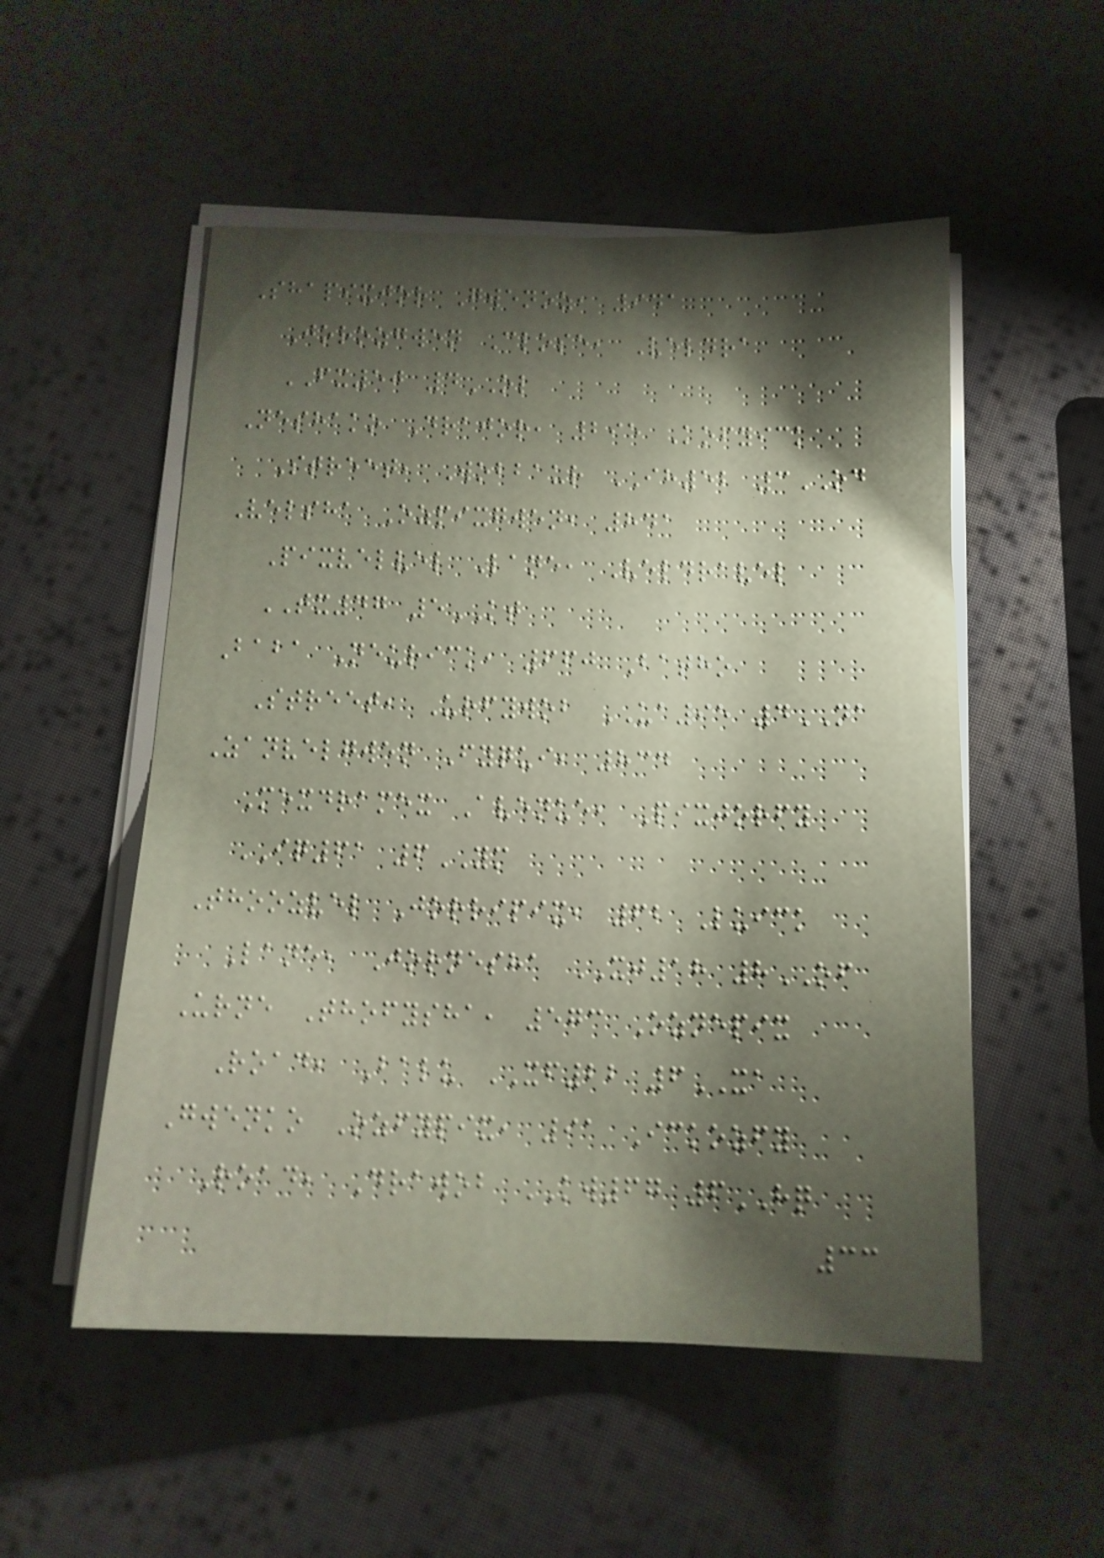Shapixjor Gwenoz, 941
Jorozgwen Close, Veldra
FX50 4OL
Neshako Drajor, 295 Kofyick
Street, Wobbaur IH52 3OD
Velsha Ozpixgwen, 841
Pixvelvel Lane, Veldravel
TX47 5KT
Baba Neurick, 660 Batho
Street, Urfywob UA95 4NA
Zanvelgwen Fyqui, 834
Mexdramex Avenue, Pixjorfy
IQ61 6YM
Thoozvel Jorripix, 62 Luick
Lane, Jornesha XJ18 8OF
Urne Thofysha, 573 Oznepix
Road, Balu XF22 6XA
Gwenko Ozfypix, 91 Ickozfy
Road, Drawob KW67 6HQ
33
